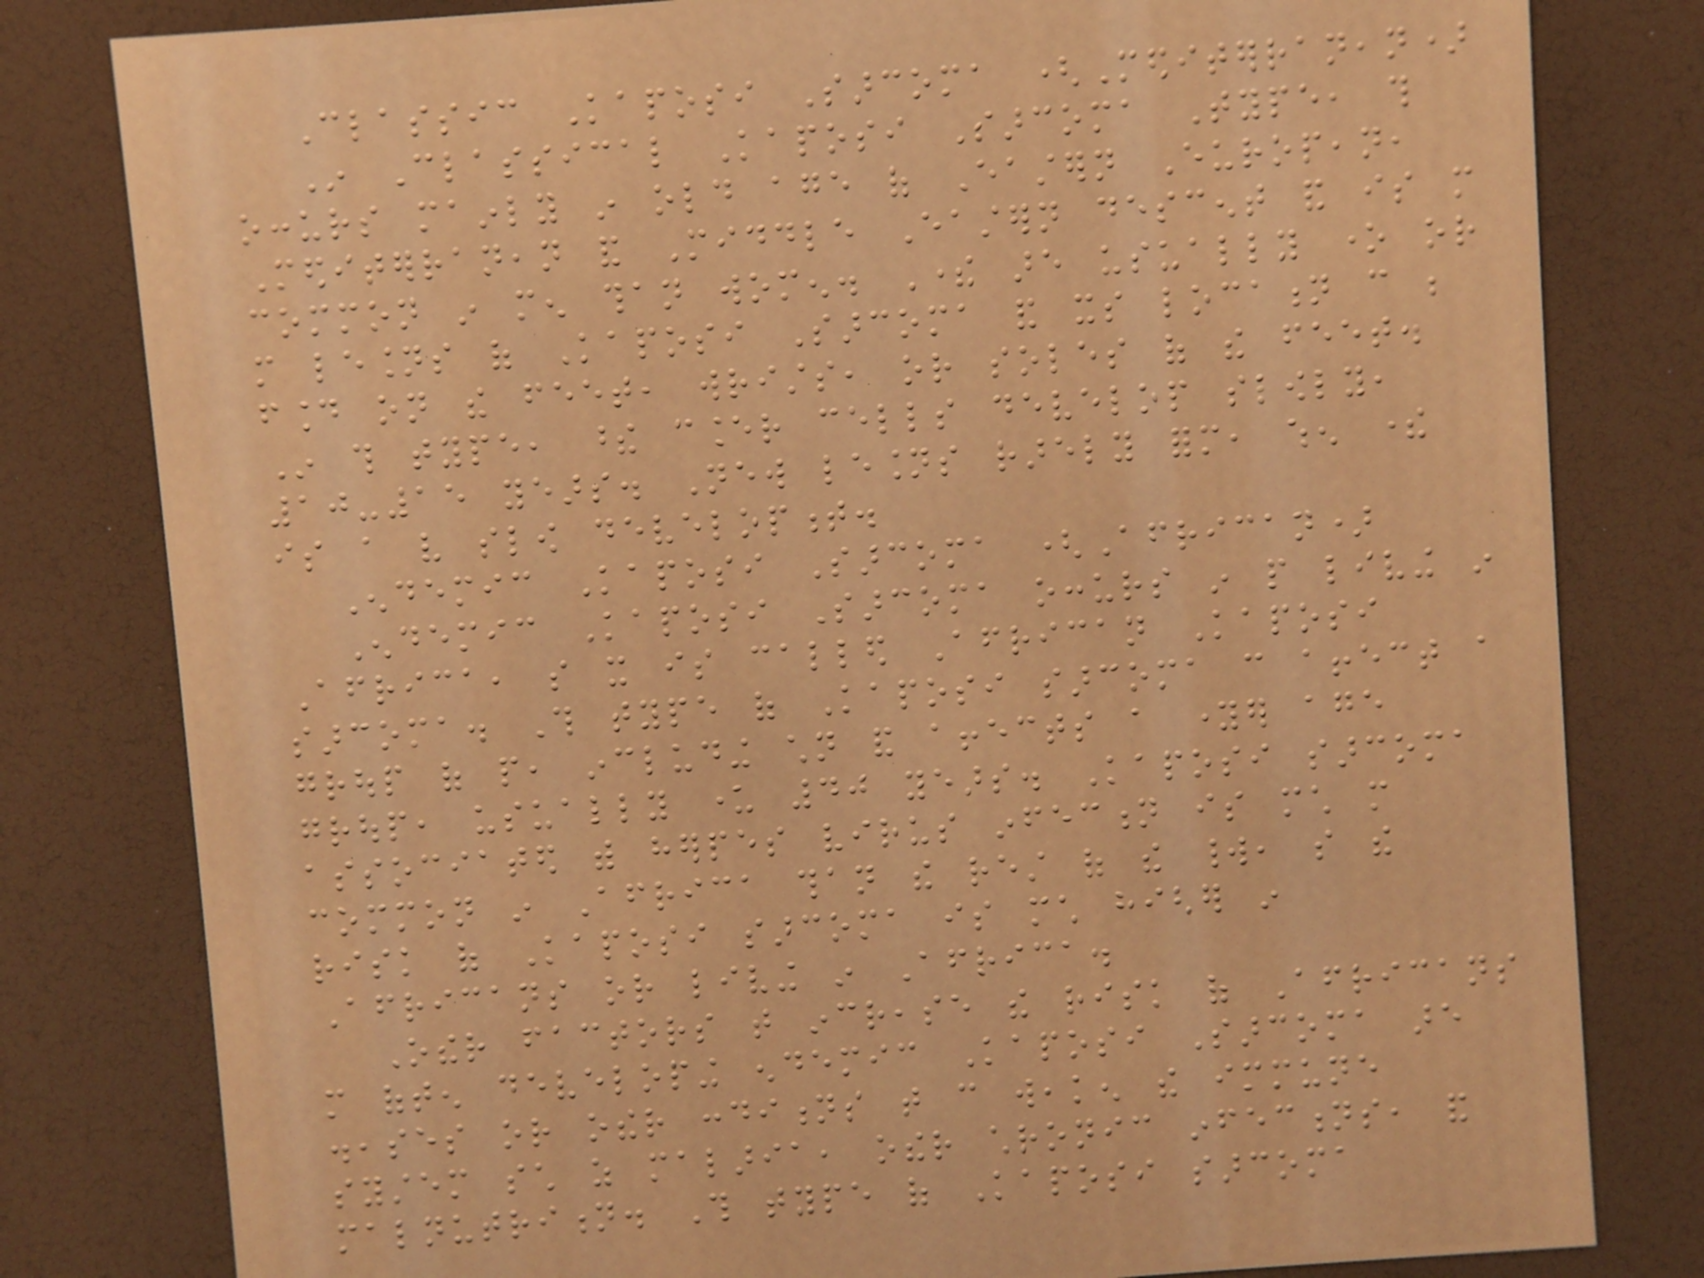Classic Kaposi Sarcoma (Mediterranean)
In Classical Kaposi Sarcoma Type, this
occurs mainly in old age of Eastern European,
Mediterranean and Middle Eastern descent and is more
common in men than women. There are usually one or
more lesions of Kaposi Sarcoma and its location can be
found on the feet, wrists, or soles of the feet.
In this type, these cancer cells develop slowly,
10-15 years. New lesions rarely form, when there
is a very slow development.
Endemic Kaposi Sarcoma (African)
Endemic Kaposi Sarcoma occurs in people living in
Africa, so it is called African Kaposi
sarcoma. This type of Kaposi sarcoma can affect a
group of people, including children and affects a younger age
group, usually under 40 years. Kaposi sarcoma
associated with herpes virus infection is much more
common in Africa than the rest of the world, so the
risk of Kaposi sarcoma is much higher in
Africans or living in Africa.
Other factors that increase the risk of Africans
more often developing endemic Kaposi Sarcoma are
diseases or other conditions that can weaken the immune
system such as malaria, other chronic infections, and
malnutrition. This type of Kaposi sarcoma
